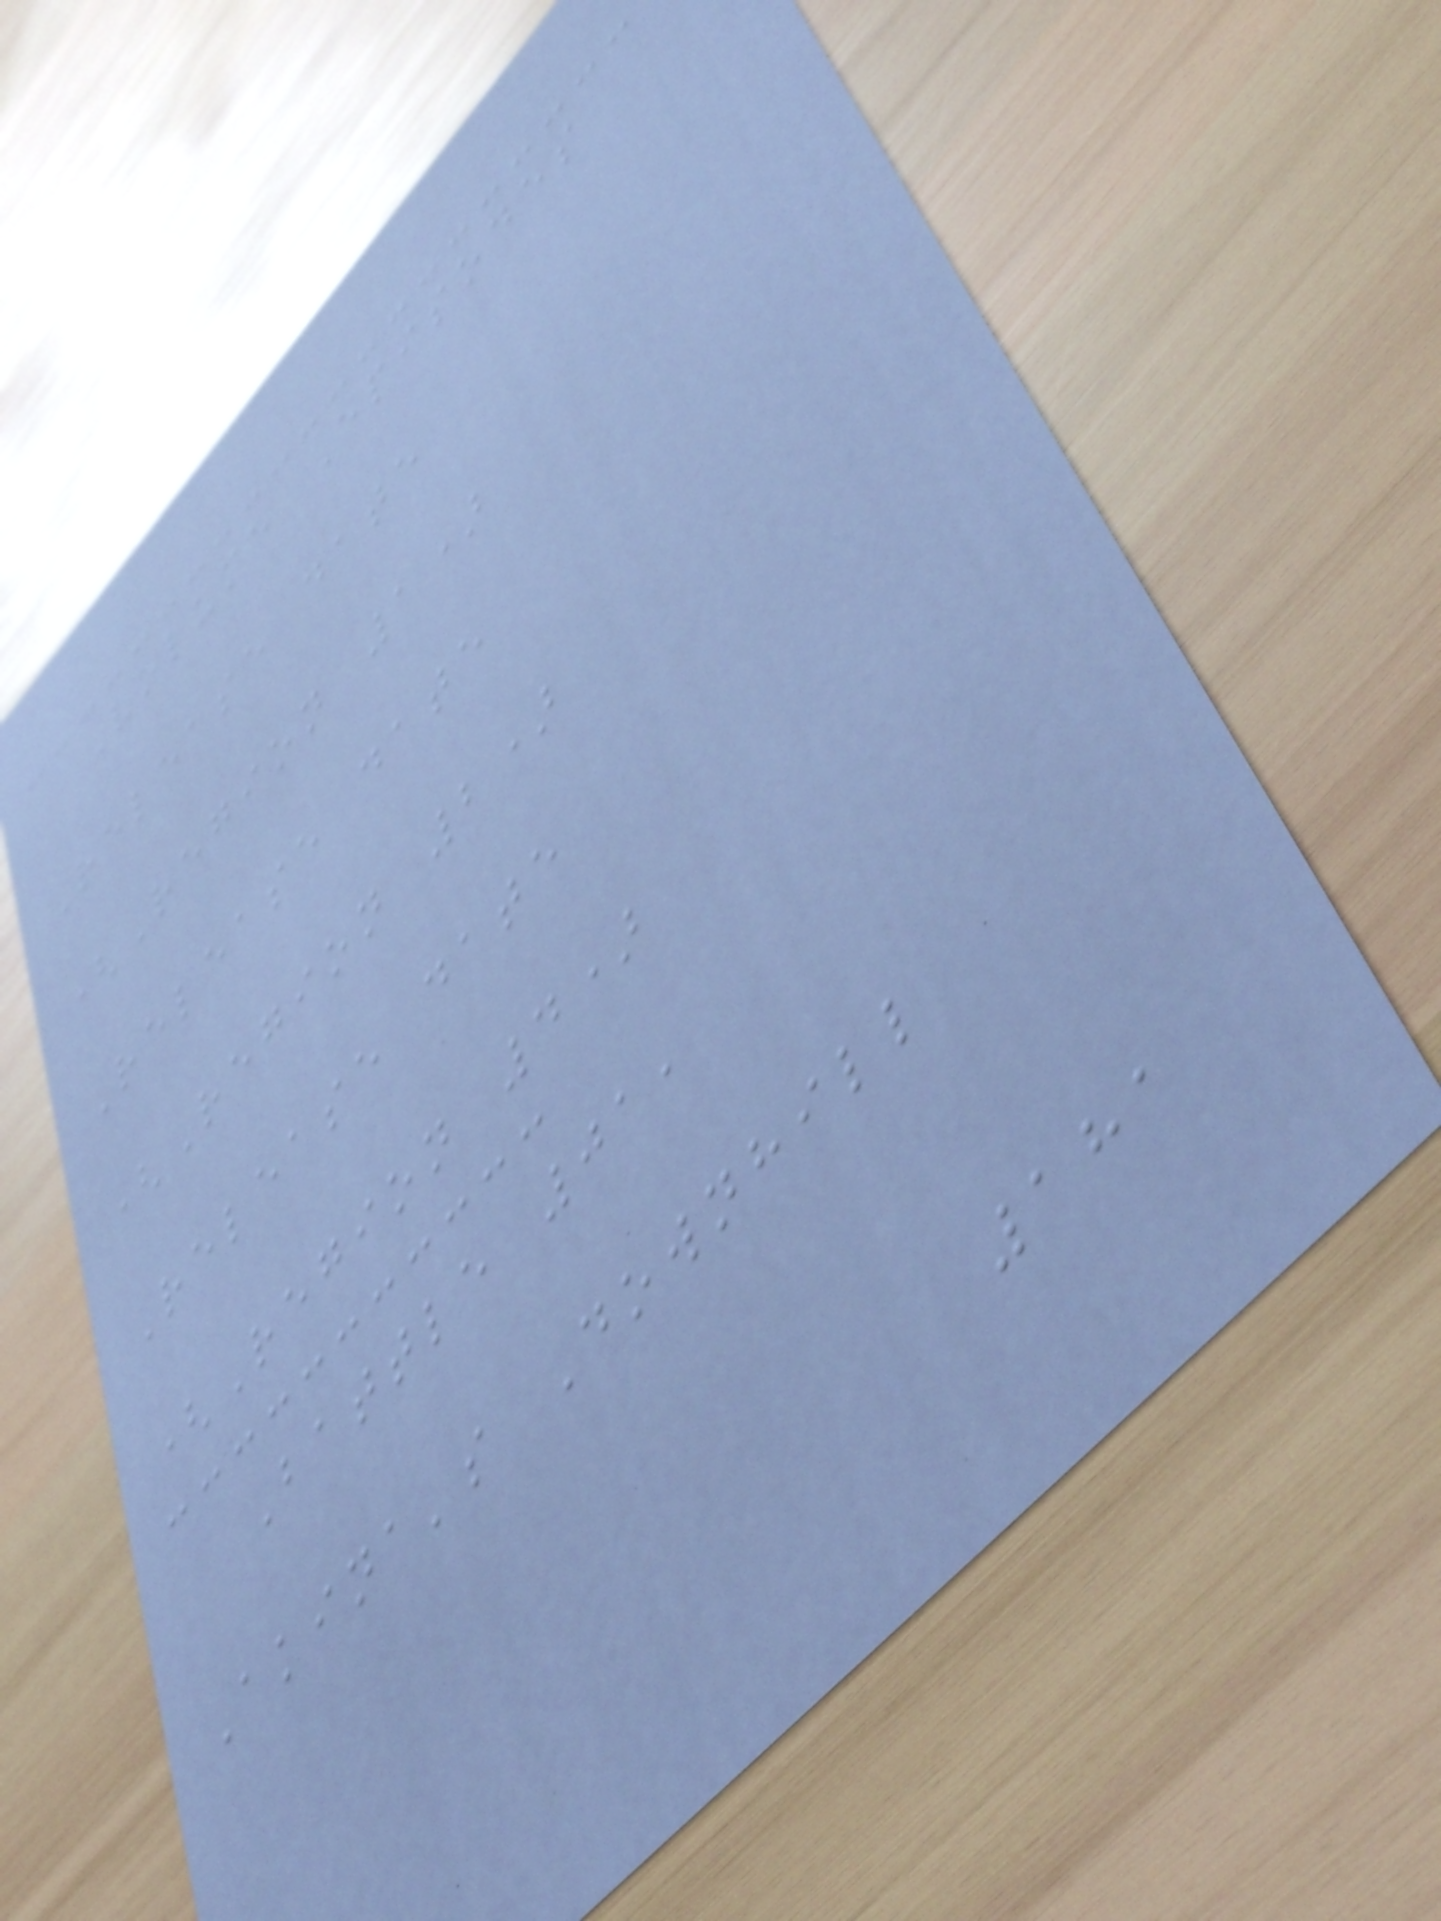Volume Episodes
Release date
(Region 1)
Release date
(Region 2)
Release date
(Region 4)
Battle 01,
Akina's Downhill
181
